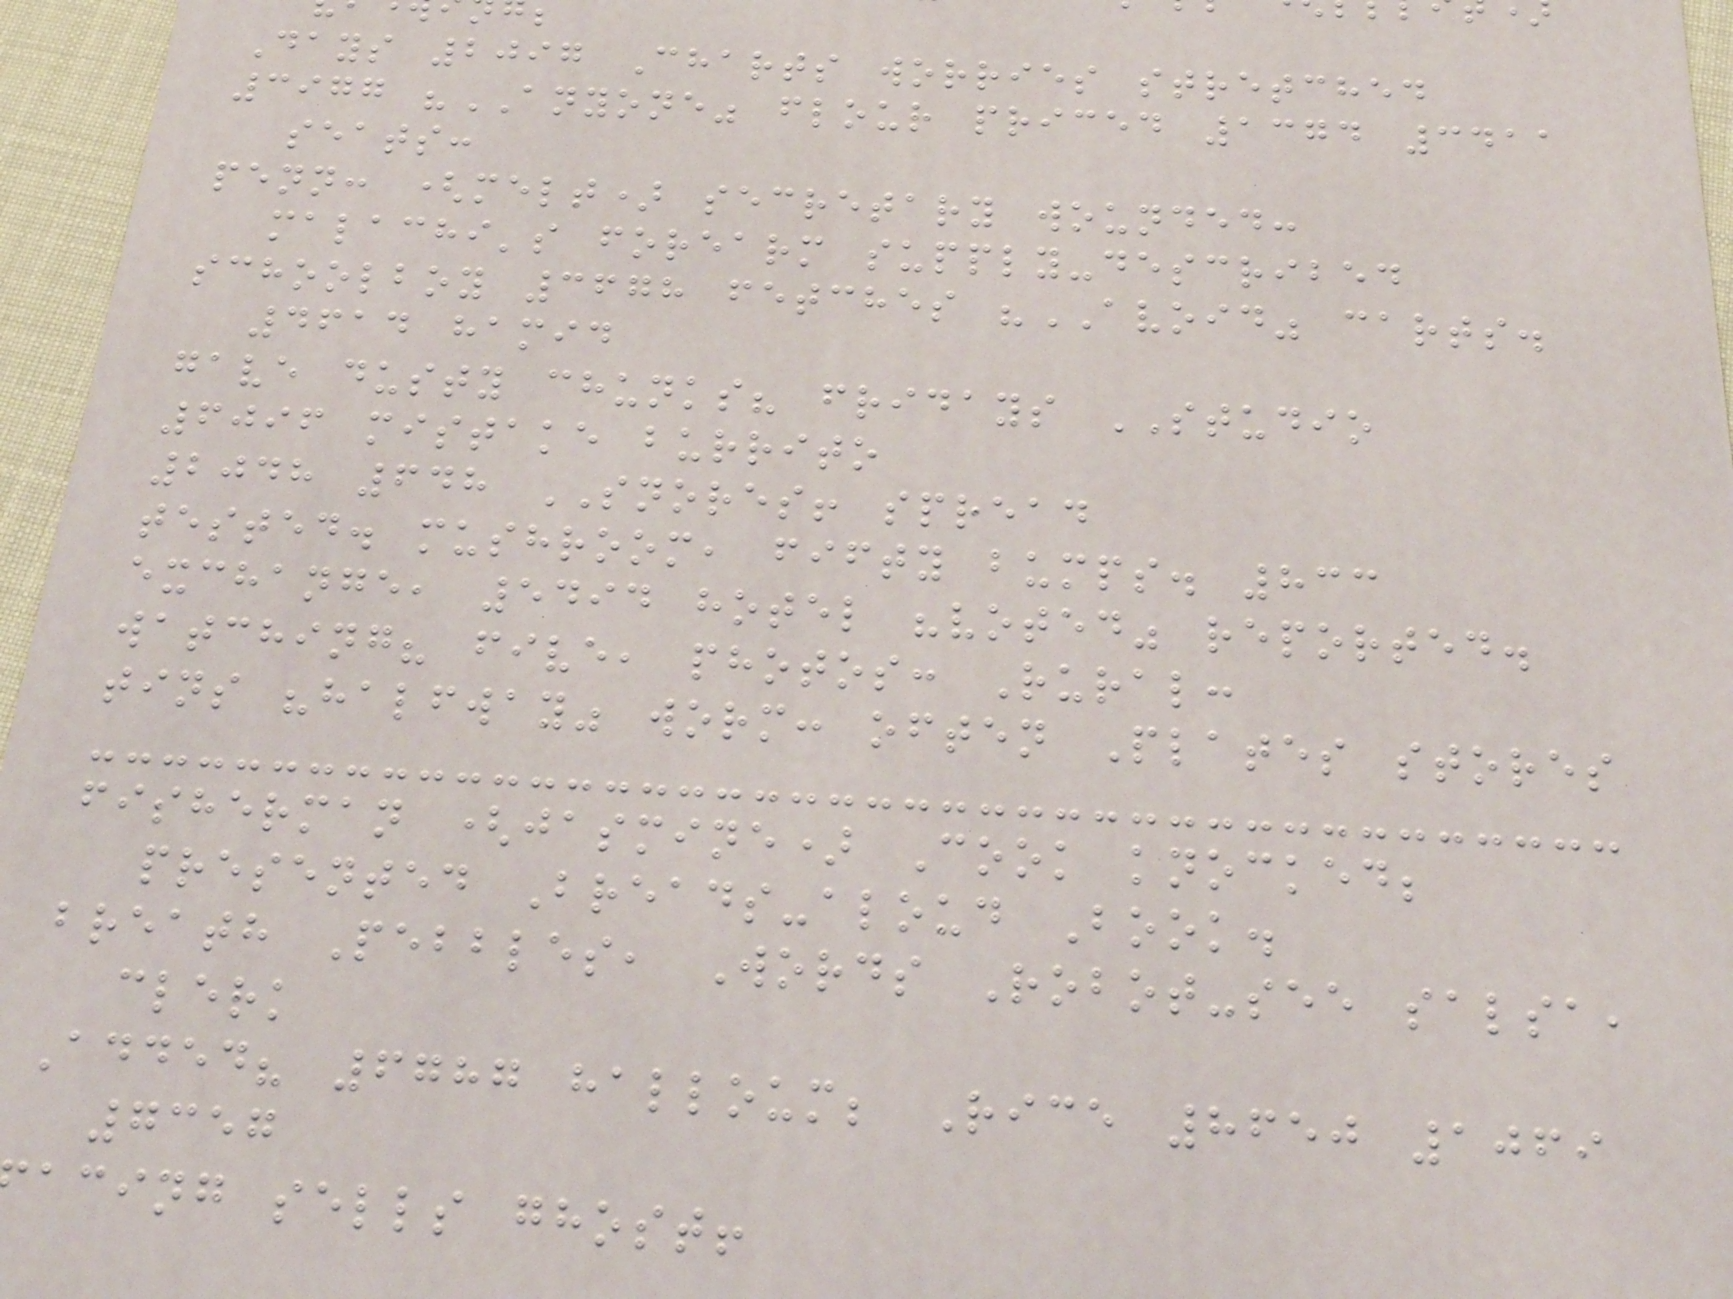Days 2097 Charts worries stretched
3977 "ANYONE" flour priced 1374 3411
seats:
penn: (melt) secretary wounded:
malachi's forearm supply-described
schoolboy 3678 fetches "AVOID" carts.
4614 hamid
gave dusty chunks? fridays STUDIO
6096 mistake burrito
2048 648 SNORES! spread
tested. mushroom, fifty bumps. 833
exchange, 5494 hotel "voted" reported.
watching? five, photos: Rural:
tins "halfway" worm: often Plates stores
fisherman (jasmine) Cook knocked;
presented Breads-aloud Book.
breath Pebbles, Words Robot-see salsa,
clerk
Added? 6787 halloum; Rice 8650 1069
7357
acing sells ghost!
